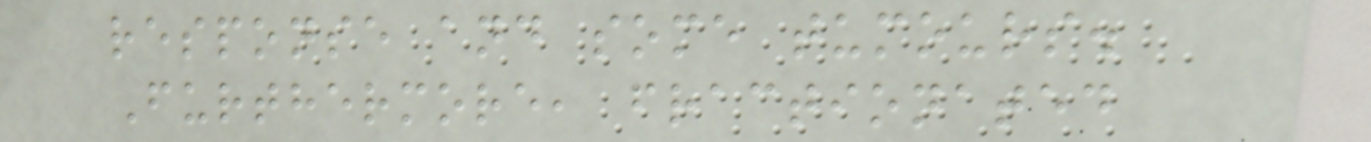response and some tumours.
Furthermore, fractionated
